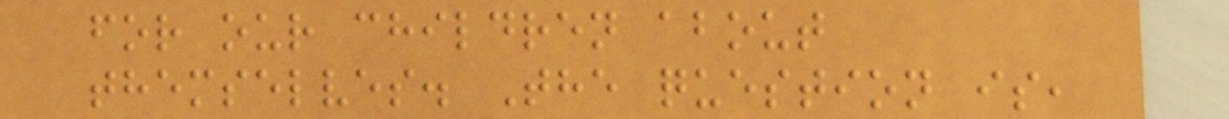for our children about
themselves. The question is,
